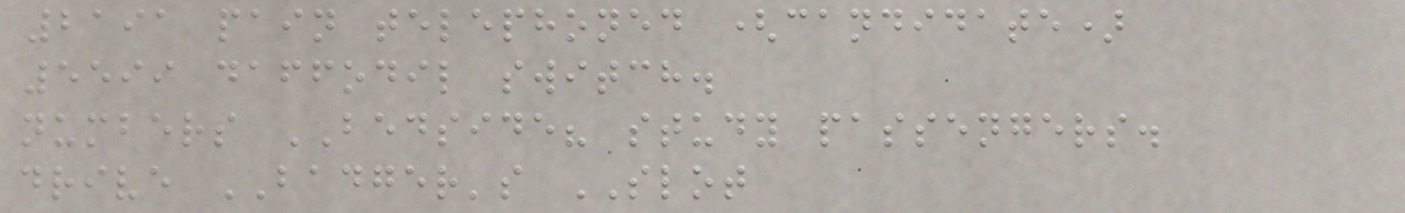2191 pain telephoned (candidate)
5599 daffodil switch.
numbers BEDSIDE? study passengers.
drive BADGER's SLOT
